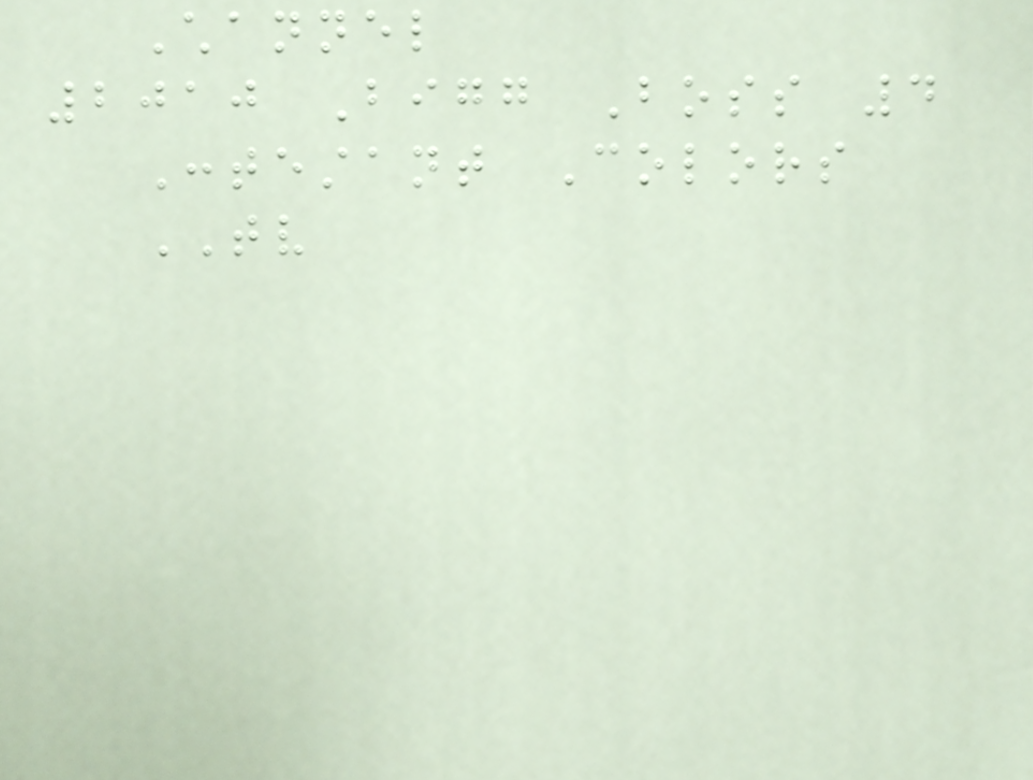Channel
2010 Bigg Boss 4
Contestant Colors
TV
